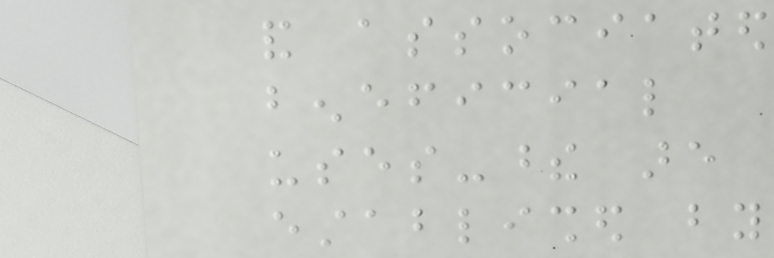and associated
beneficial
uses-these are
established by
